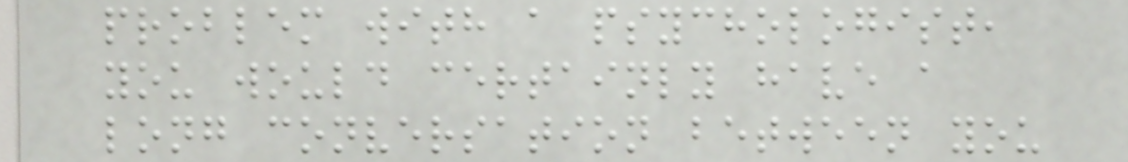problem with a psychologist,
you would certainly have a
long conversation between you
